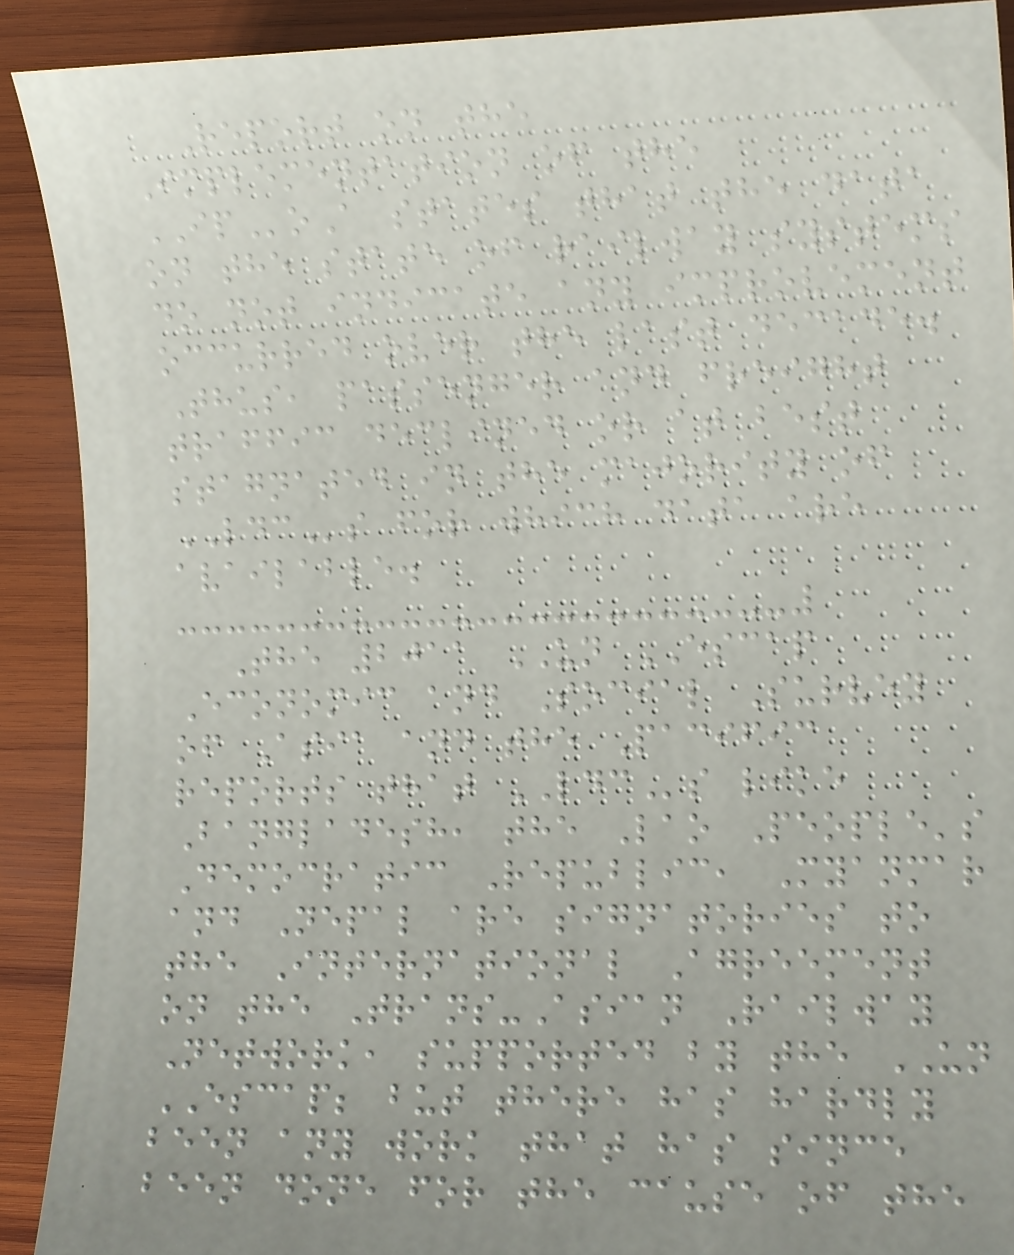Report on the
Implementation of the
IPoA states that the data
on the state of railway systems
do not indicate any improvement
occurred over the last decade.
Thus, passenger and freight
traffic declined or at best
stagnated in the majority of
LDCs for which data are
available.
The 2011 UN ESCAP
Economic and Social Survey
of Asia and the Pacific
reports that LDCs like
Bangladesh, the Lao People's
Democratic Republic, Myanmar
and Nepal are signatories to
the International Agreement
on the Trans-Asian Railway
Network, supported by the UN
ESCAP; but there has hardly
been any work that has since
been done for the cause of the
